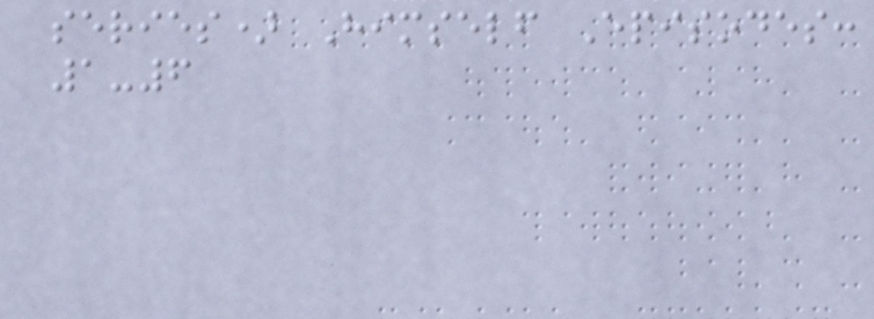series) Himself Episodes:
1-6
